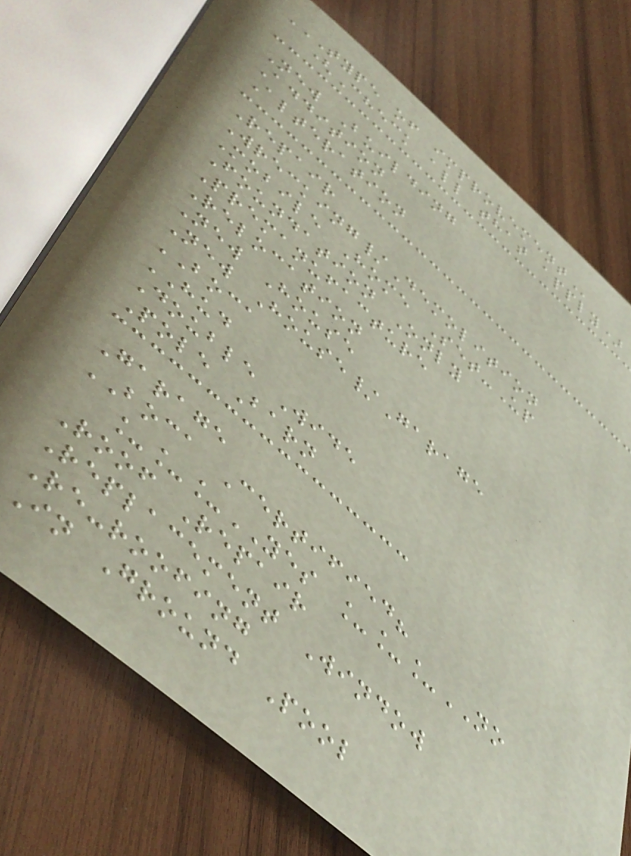TYPE OF IMPROVEMENT
(Check all that apply)
New Building
Addition
Alteration
Repair
Wrecking/Demolition
Mobile Home Set-Up
Foundation Only
Premanufacture
Relocation
New House
New House/Garage
BOCA
HUD
Double Wide
Pole Barn
Garage
BOCA Certified?
___YES ___NO
Roof Repair
Replacement Window
Re-roofing
In Ground Pool
